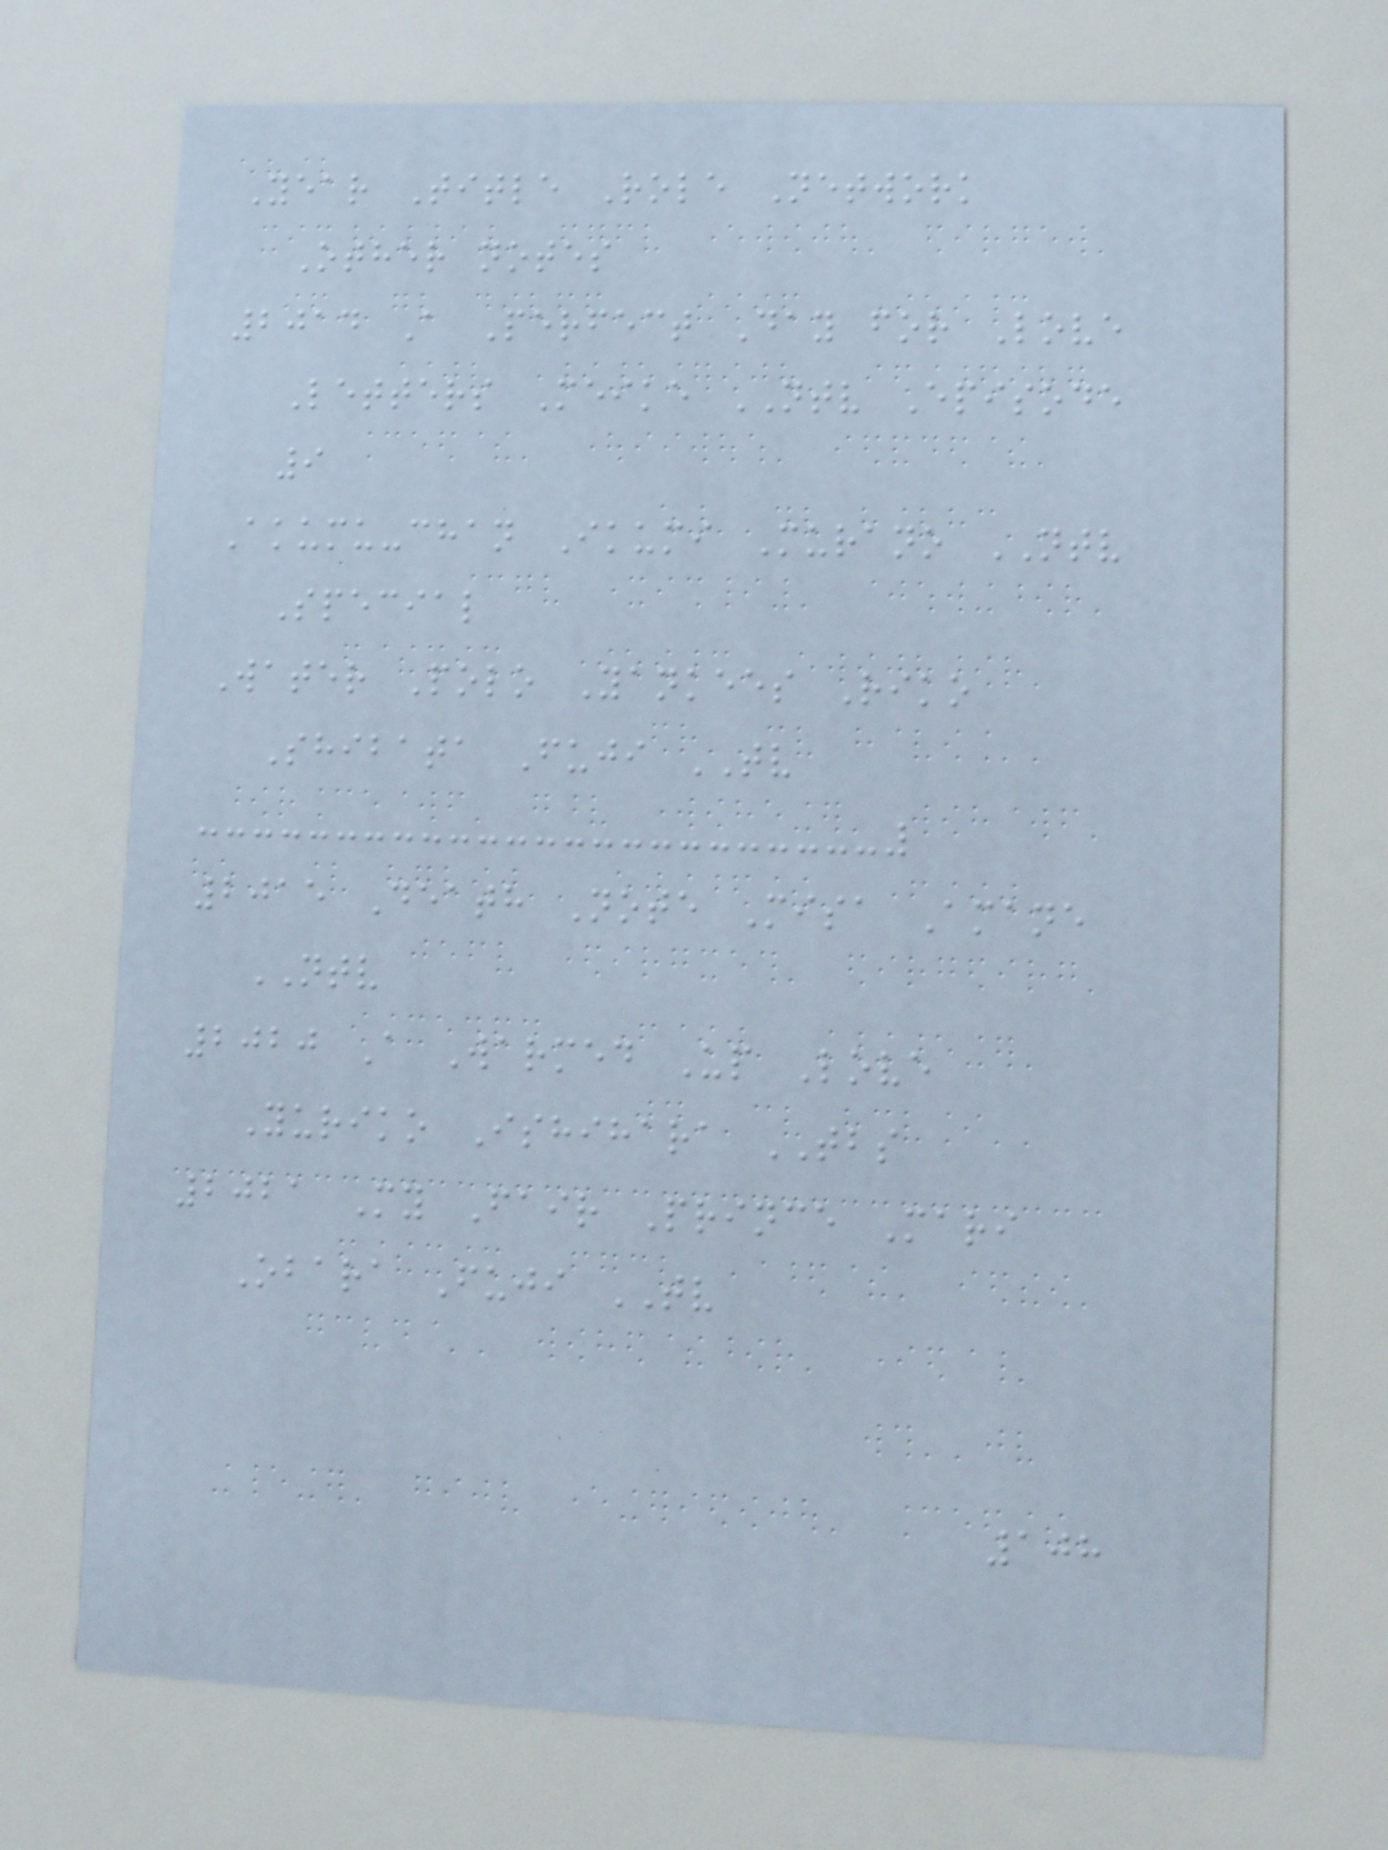Year Title Role Network
Other notes
2014 A Perfect Day for Love
Letters Meike NTV Episode
9
Akumu-chan Ikumi Murano NTV
Special
Water Polo Yankees Riko
Shibata Fuji TV
2015 Death Note Misa Amane
NTV
2020 A Warmed Up Love
Yuriko Ishihara TBS
2021 My Fair Prince Mari
Obara Fuji TV
108
